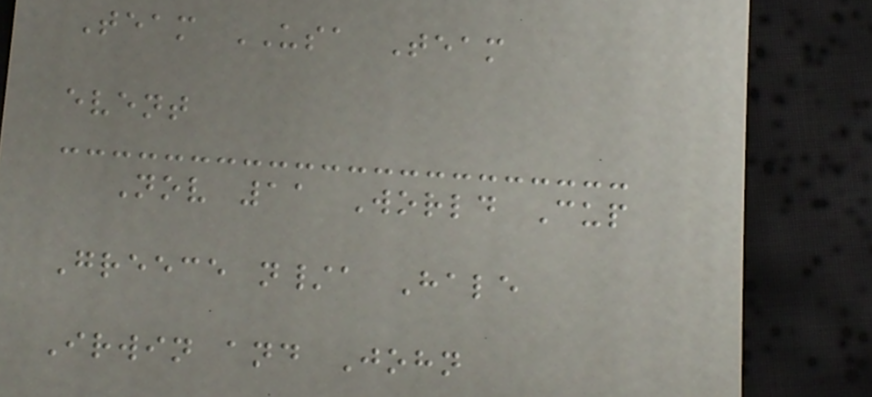Team USA Team
event
Nov 11 World Cup
Greece n/a Hale
Irwin and John
